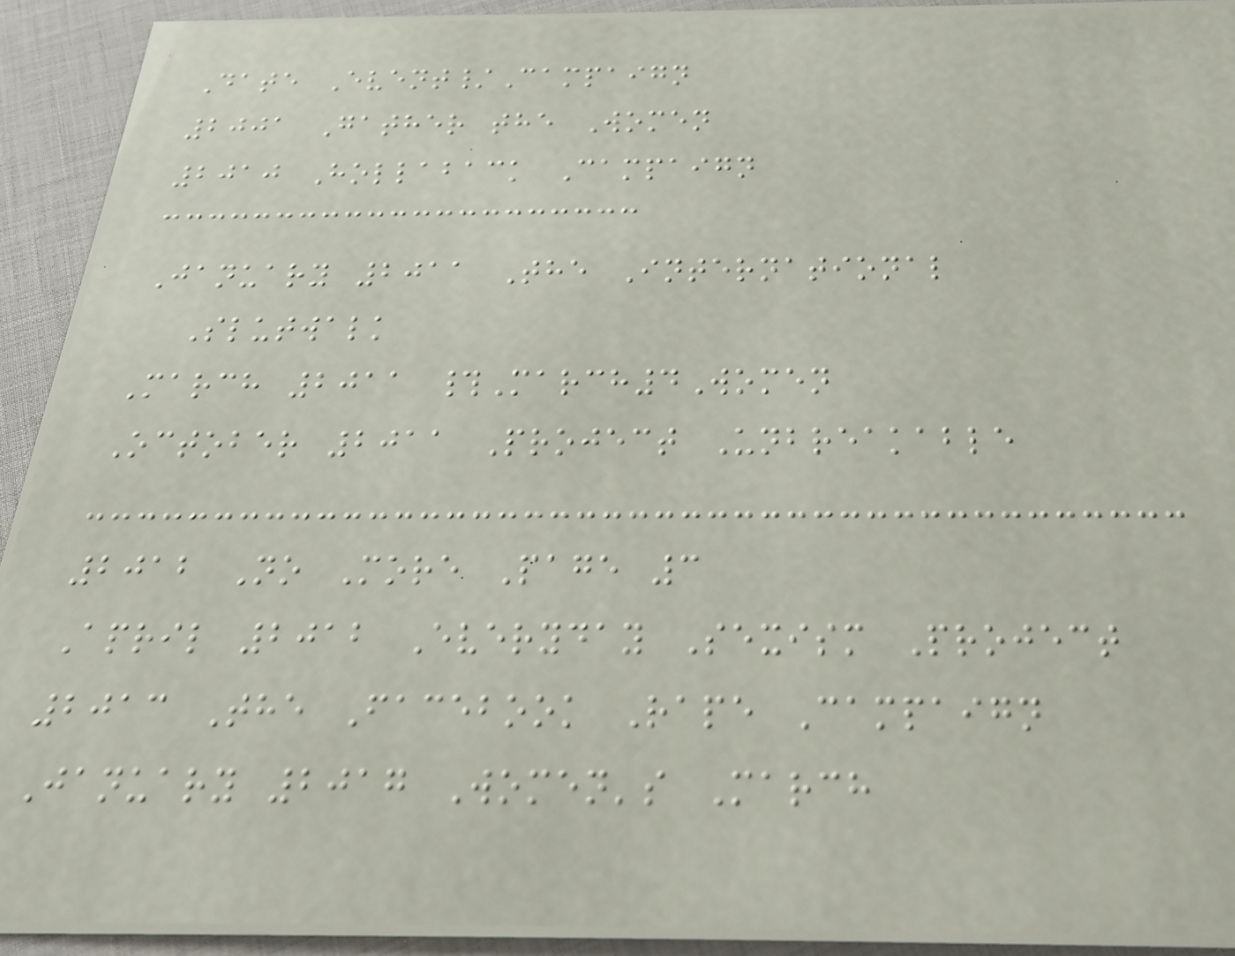Date Event/Campaign
2001 Gather the Women
2010 Hollaback Campaign
January 2011 The International
Slutwalk
March 2011 #March4Women
October 2011 Project Unbreakable
2012 No More Page 3
April 2012 Everyday Sexism Project
2013 The Facebook Rape Campaign
January 2017 Women's March
